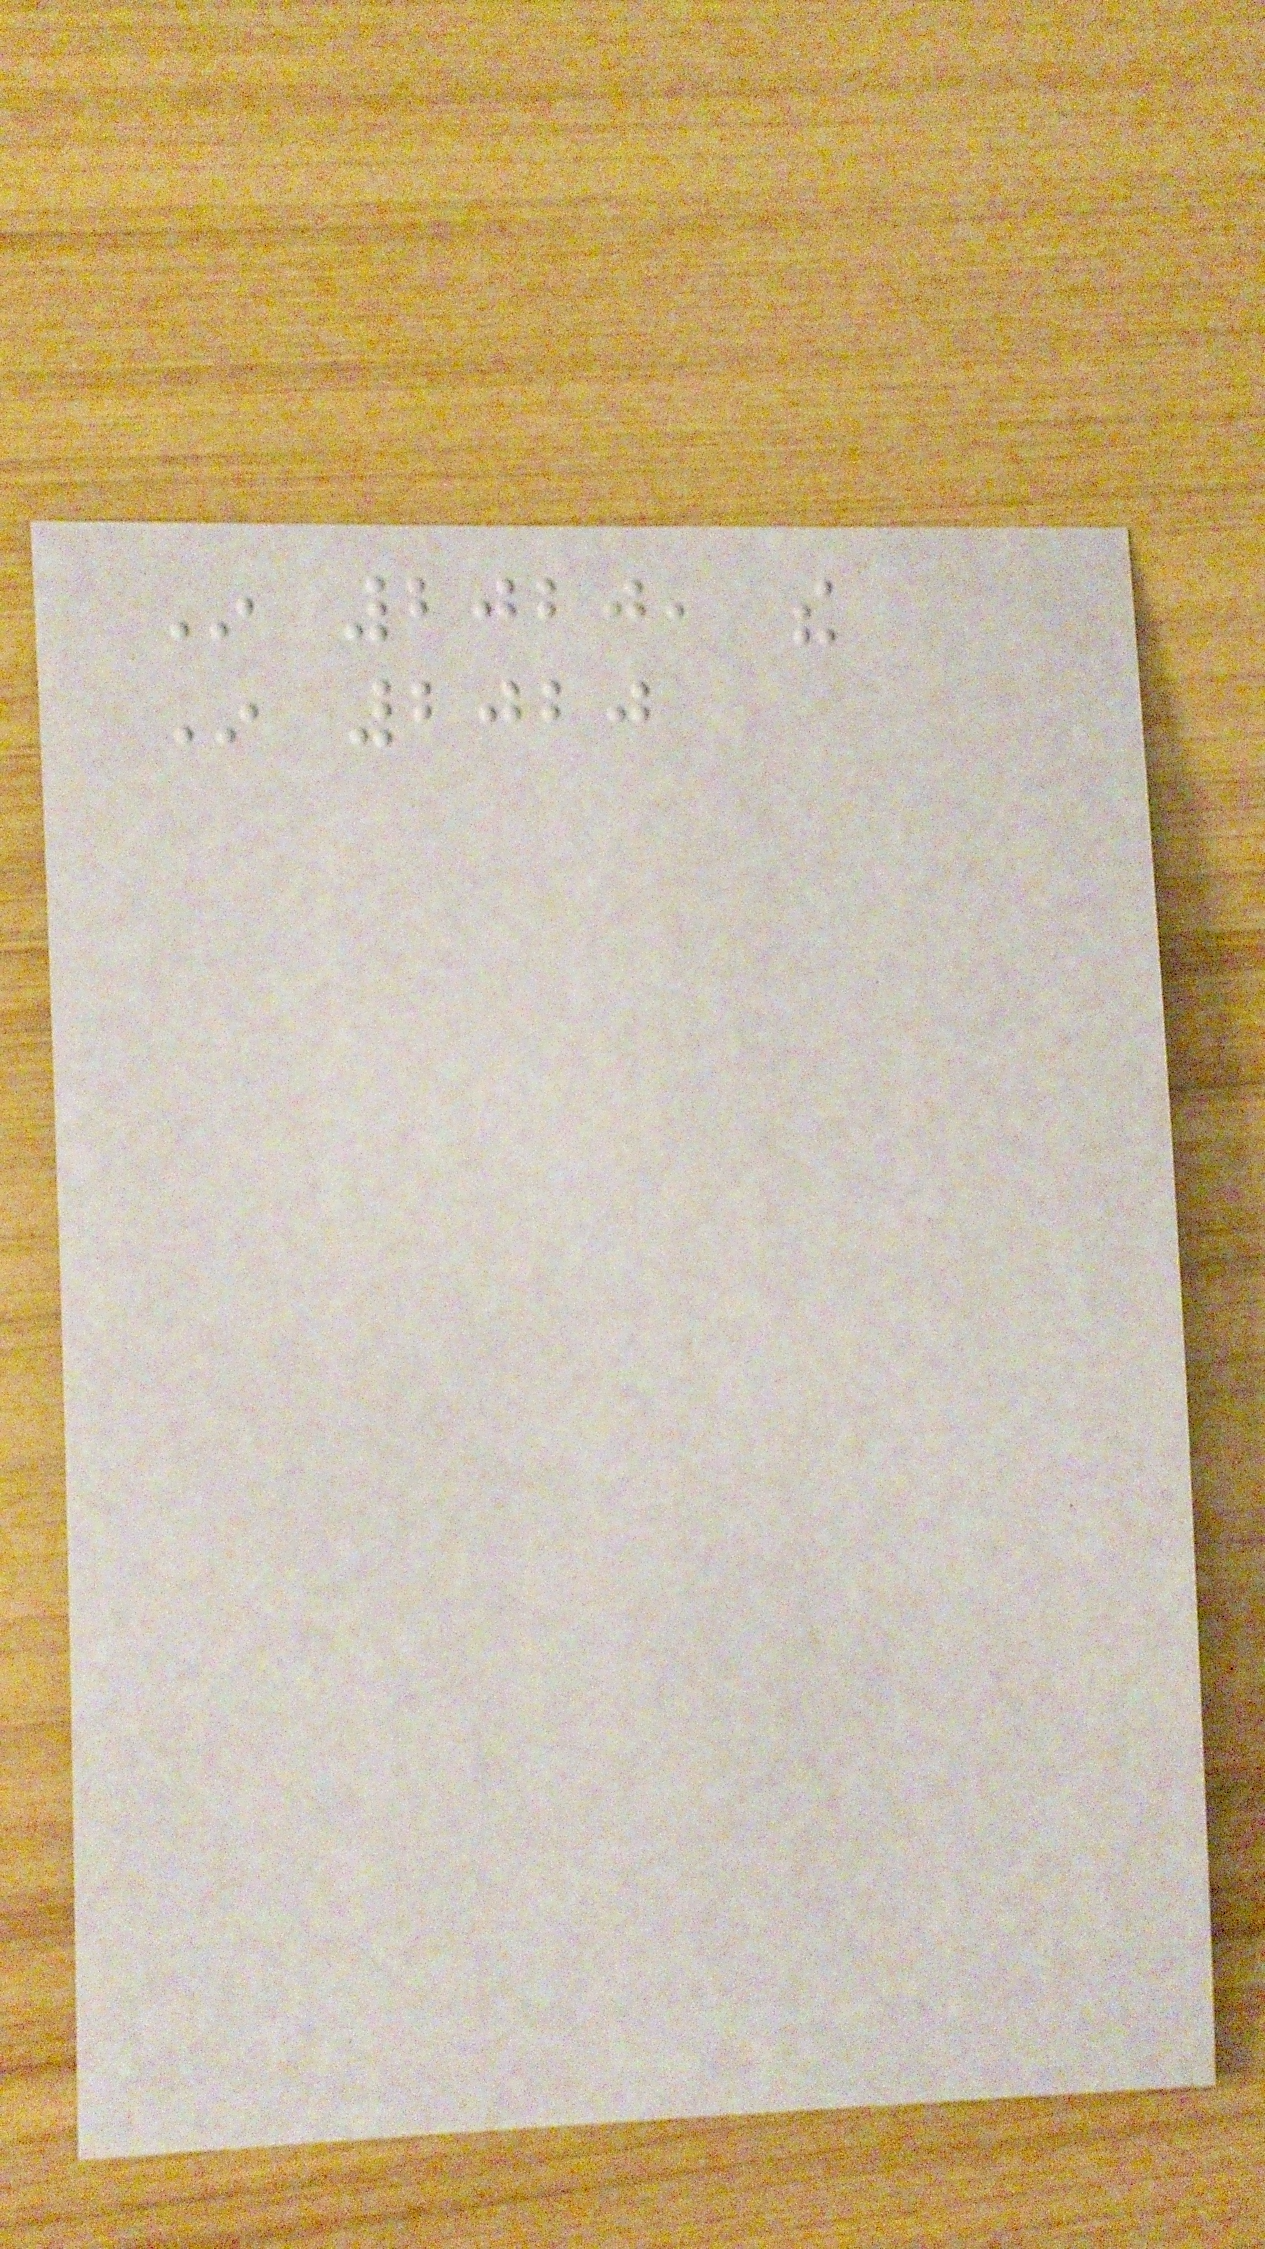In 2020, the
In 2020
